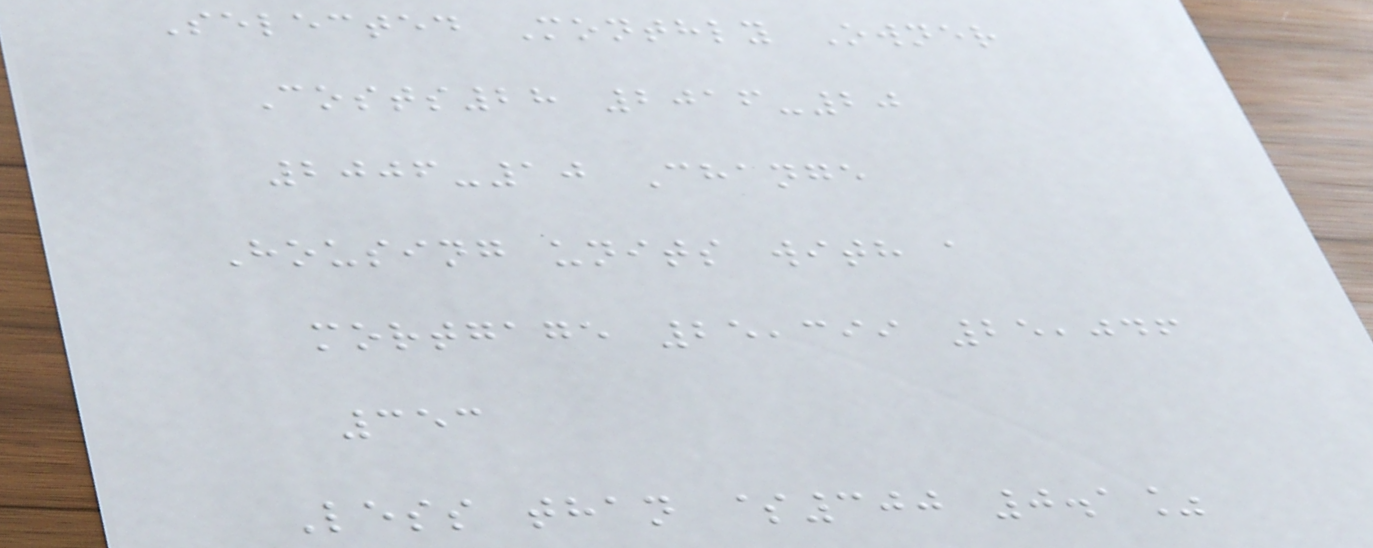Selected Monthly Owner
Costs28 2016-20
2006-10 Change
Housing units with a
mortgage 25,399 25,046
353
Less than $300 0.1%
